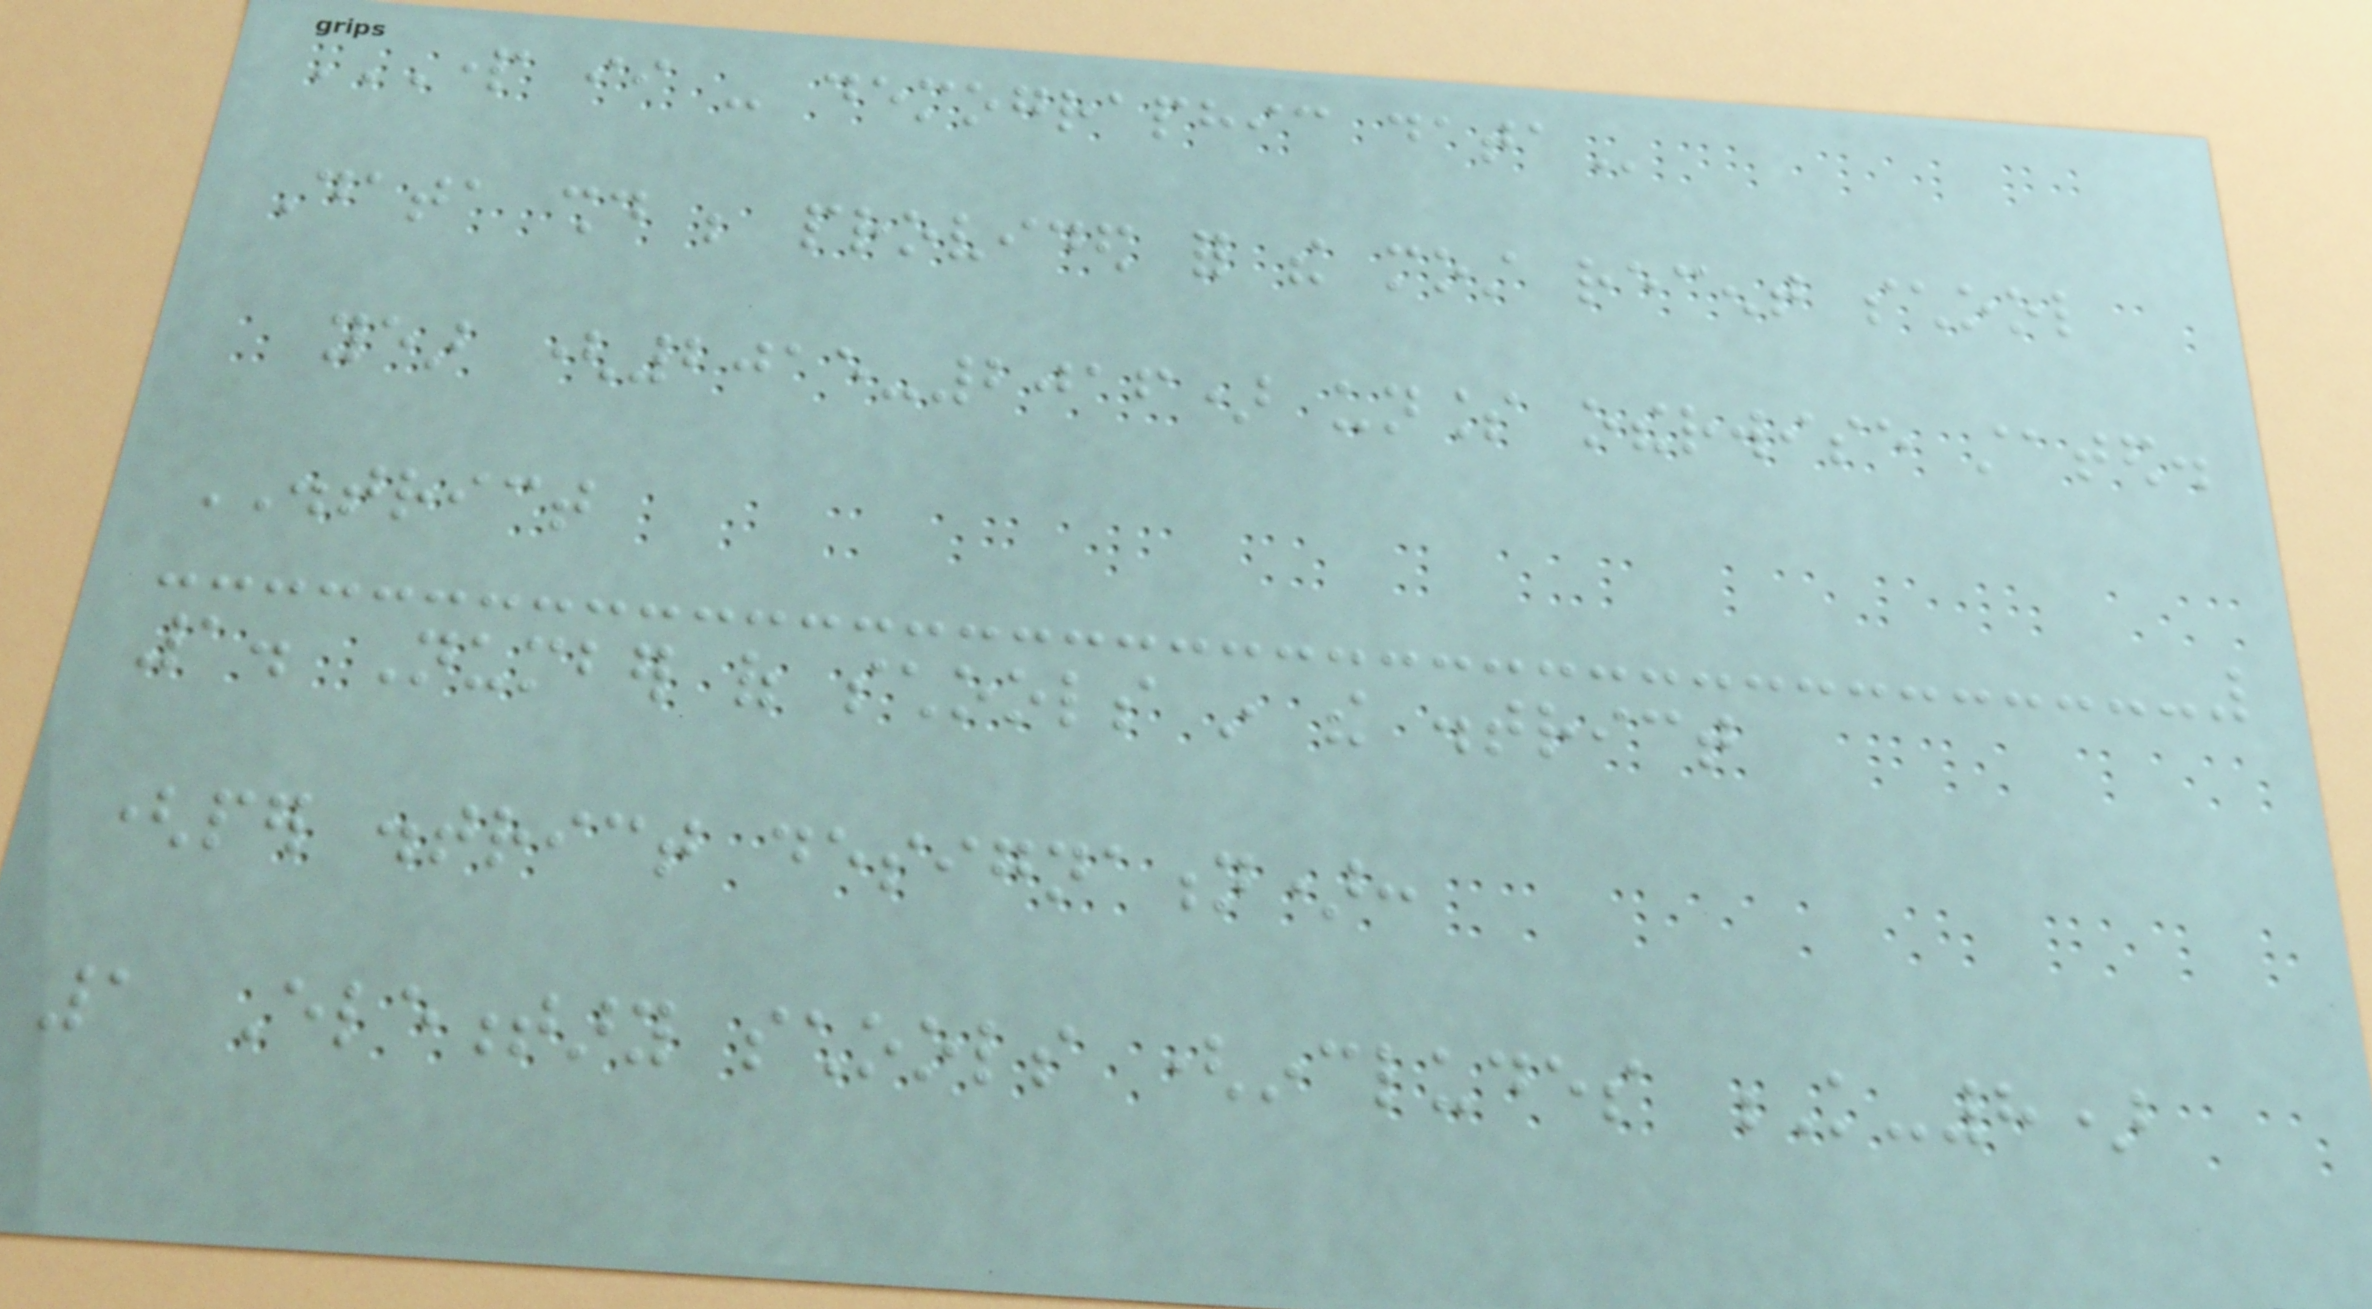PART II - DEMOGRAPHIC DATA
Data should be provided for the most recent school
year (2015-2016) unless otherwise stated.
DISTRICT
1. Number of schools in the district
(per district designation):
1 Elementary schools (includes K-8)
